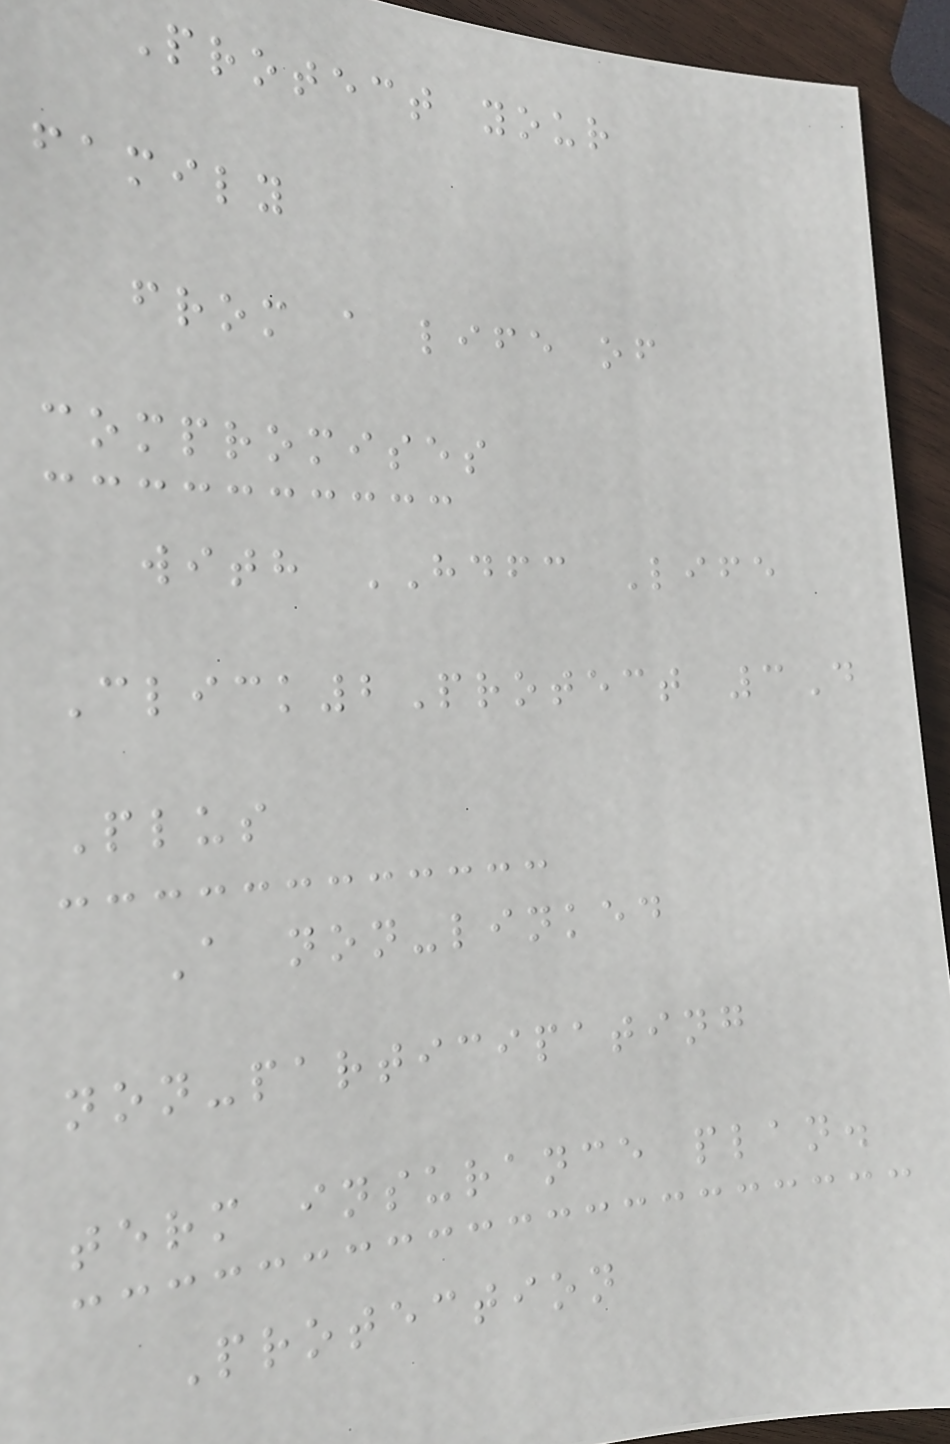Protect your
family
from a life of
compromises
with HDFC Life
Click2Protect 3D
Plus
A non-linked
non-participating
term insurance plan.
Protection
